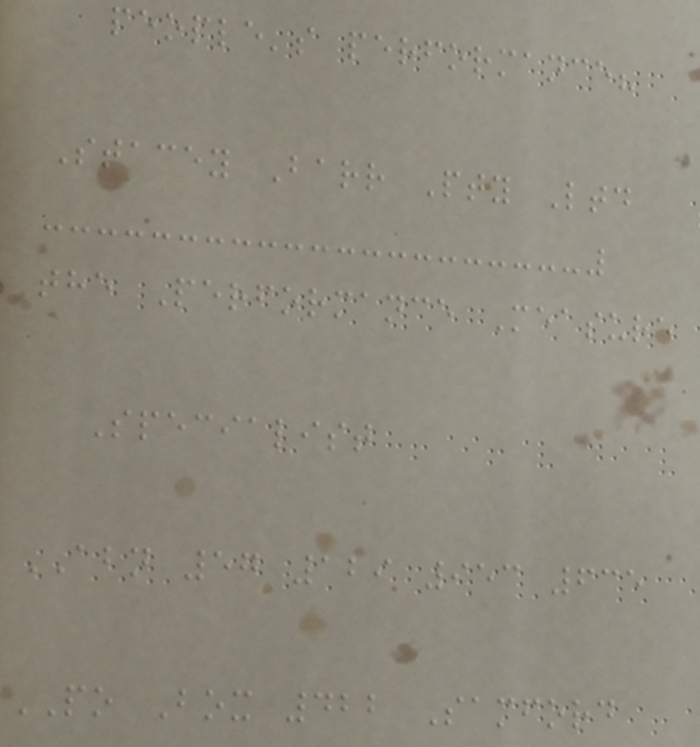people's performance?
Stacey Barr Pty Ltd
the Performance Measure
Specialist
ABN 57 129 953 635
PO Box 422 Samford
